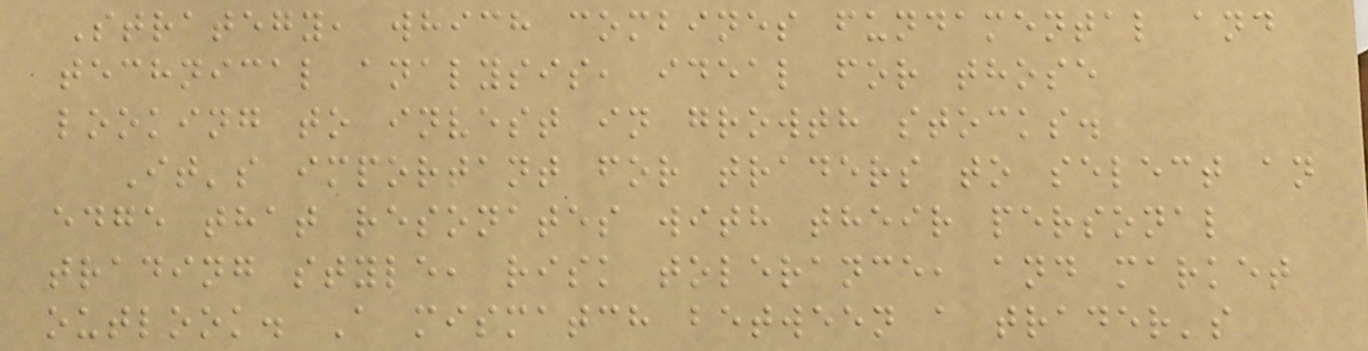Strategy, which combines fundamental and
technical analysis, ideal for those
looking to invest in growth stocks.
It's important for traders to select an
edge that resonates with their personal
trading style, risk tolerance, and market
outlook. A mismatch between a trader's
